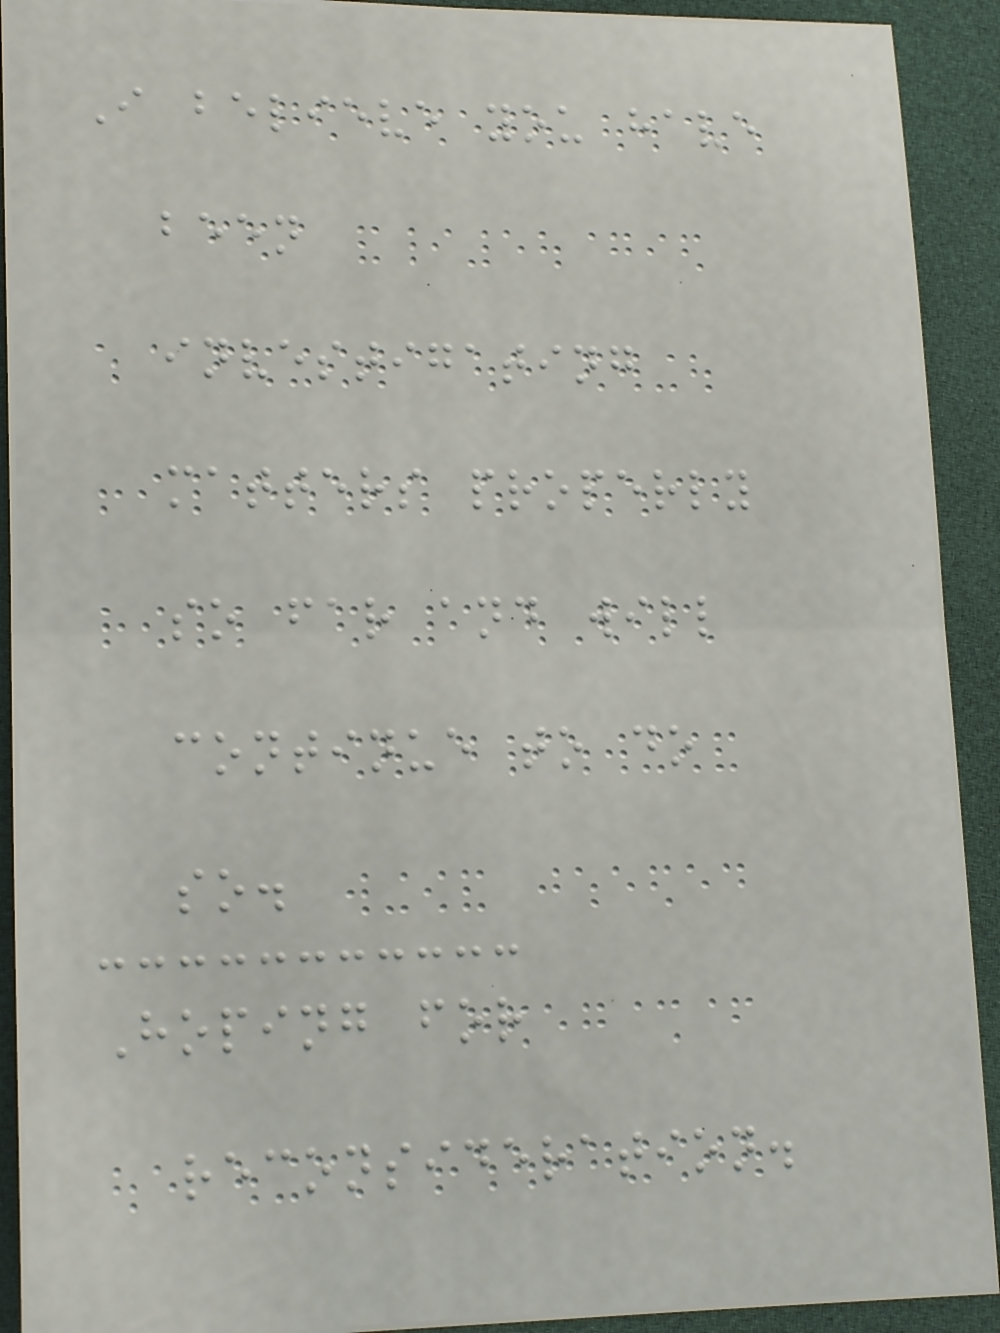I believe you have
been
investigating
matters properly
so far and will
continue to do
so.
Hoping for
reconsideration.
